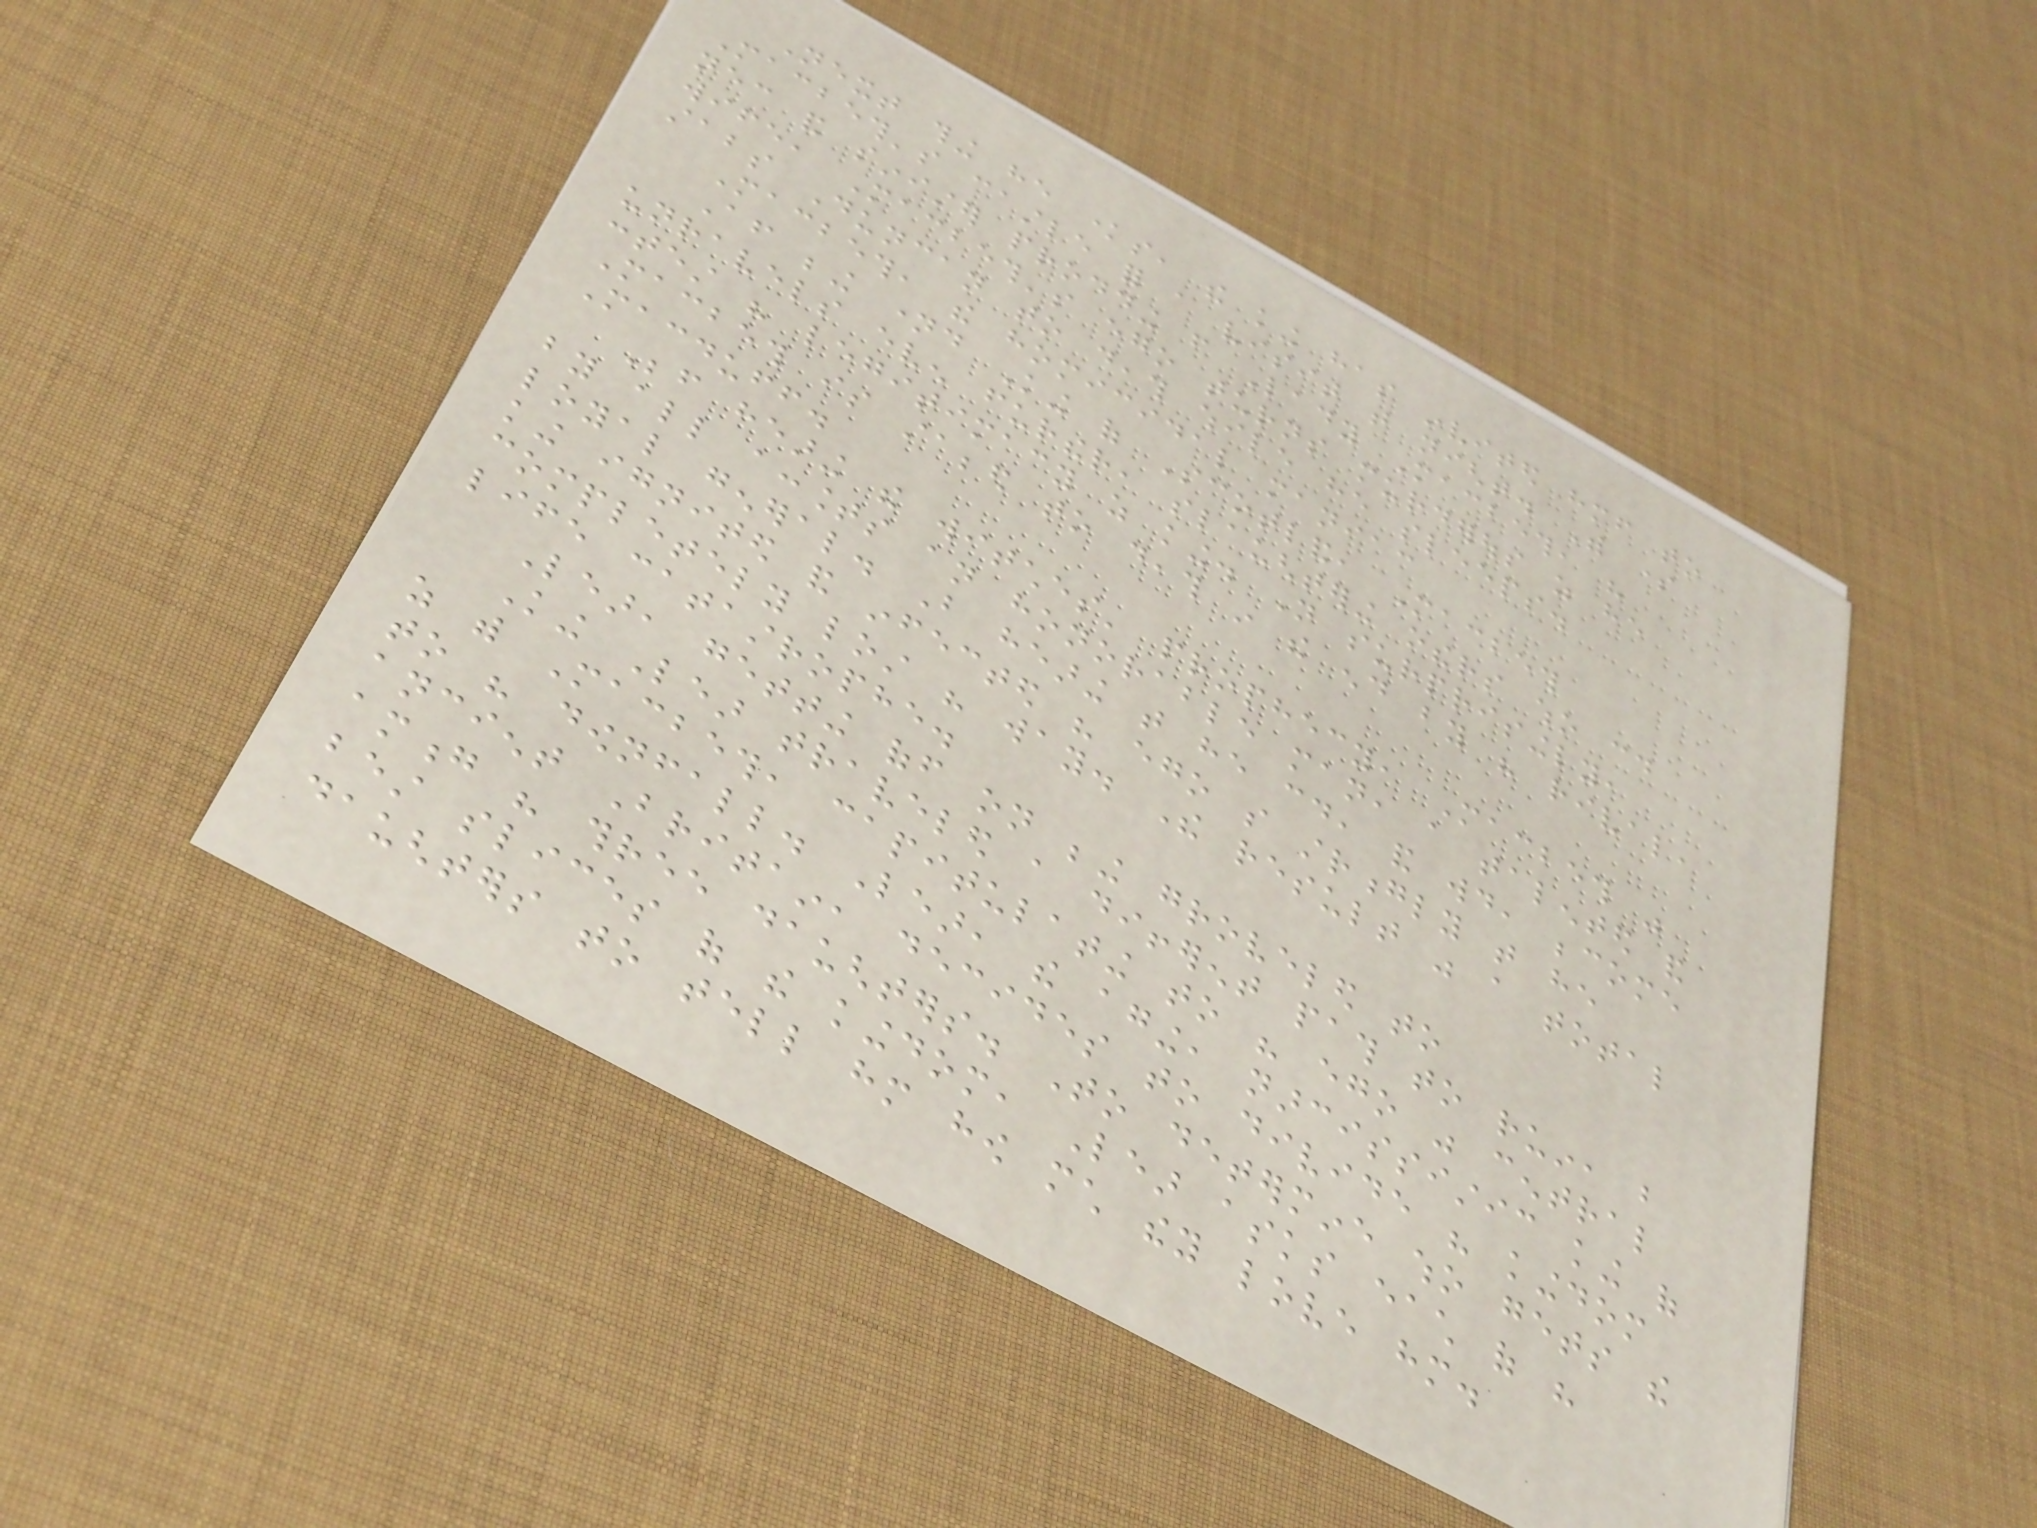Next thing he knows, the king has invited himself to
Macbeth's castle for a visit that night. With some
necessary and sinister prodding from Lady Macbeth, his
wife, Macbeth's ego turns murderous as he
stabs Duncan to death while he sleeps.
Macbeth, the homicidal maniac
After being named King of Scotland, Macbeth
unravels even further, slaughtering others who could
contest his legitimacy as king. Not surprisingly,
Macbeth is stabbed to death in the end by his rival,
Macduff.
Before hearing the witches' prophecy, Macbeth was
by all accounts an honorable man, a talented and
loyal general. But hearing that he could, and would, become
king ignited and infected his ego so strongly that he
completely lost his way. The result was a total
life catastrophe.
Lear, getting off on being groveled to
King Lear traveled a different path to ruin, but
as with Macbeth, capitulating to his ego was central
to his downfall. Lear, the aging, narcissistic king of
ancient Britain, decides to divide his kingdom
among his three daughters. To determine who gets the
best slices of the kingdom, Lear asks each of his
daughters to tell him how much they love him.
